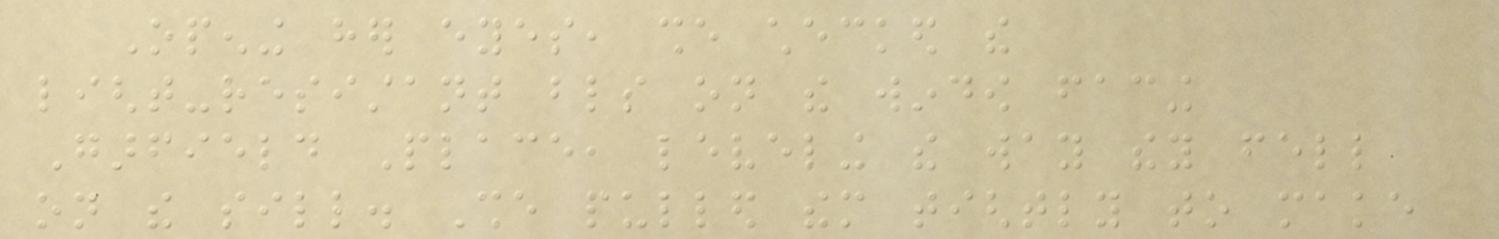Opening her eyes, she checked the
light-resistant blinds on the window facing
Garfield Place, leveling the way they fell
on the sill. She pulled them tightly to make
